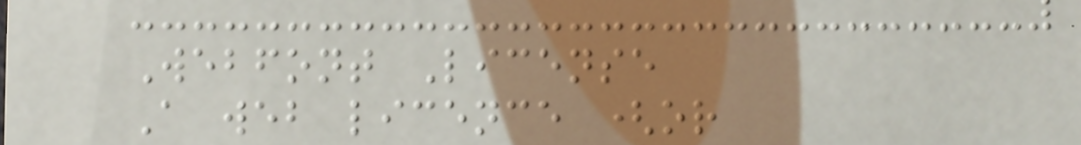Webfont License
A web licence (or
